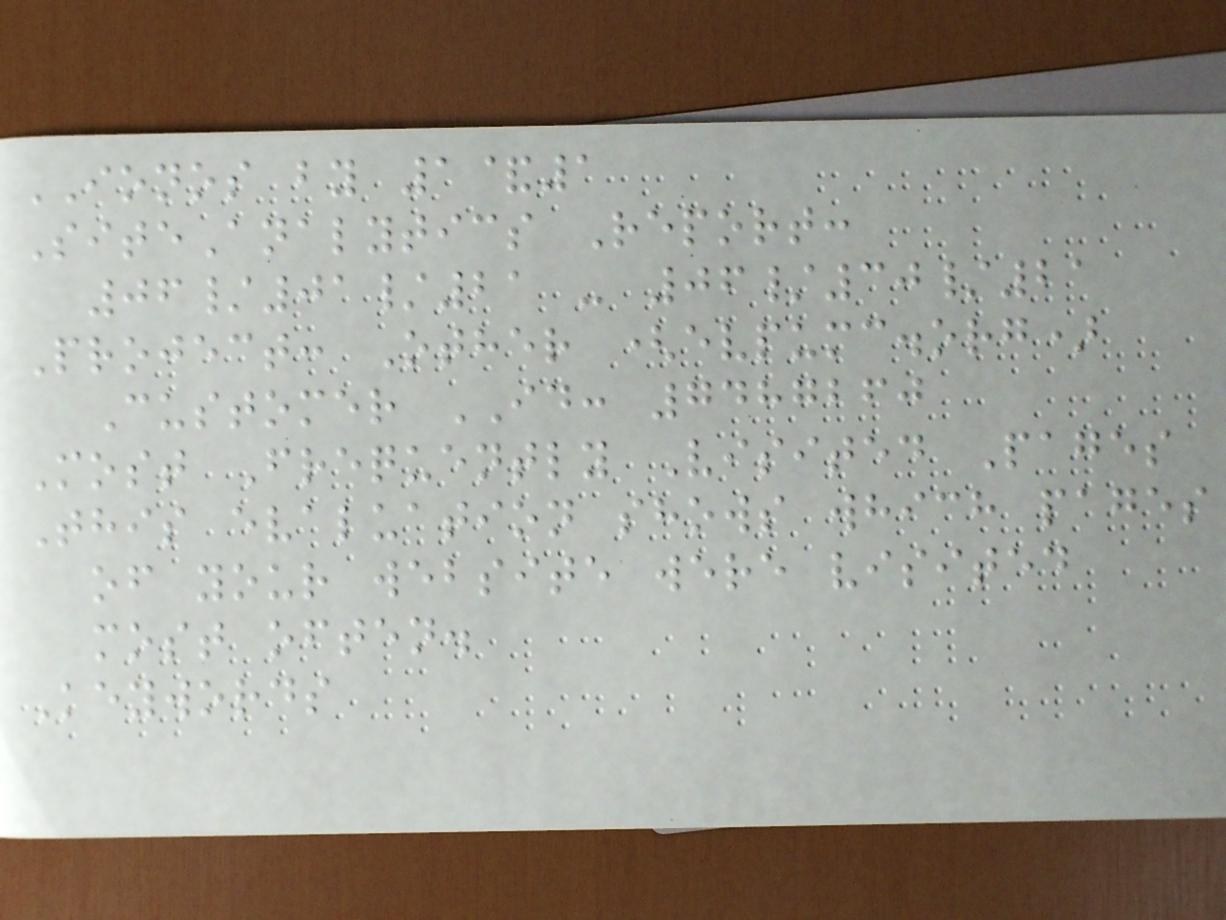IONOS by 1&1
SiteAnalytics Report:
06/01/21 - 06/30/21
Project: Other (evpumc.org)
Customer ID: 7487260
Most Frequently Visited Pages
This evaluation shows which pages
of your website were visited
most often.
Keywords
